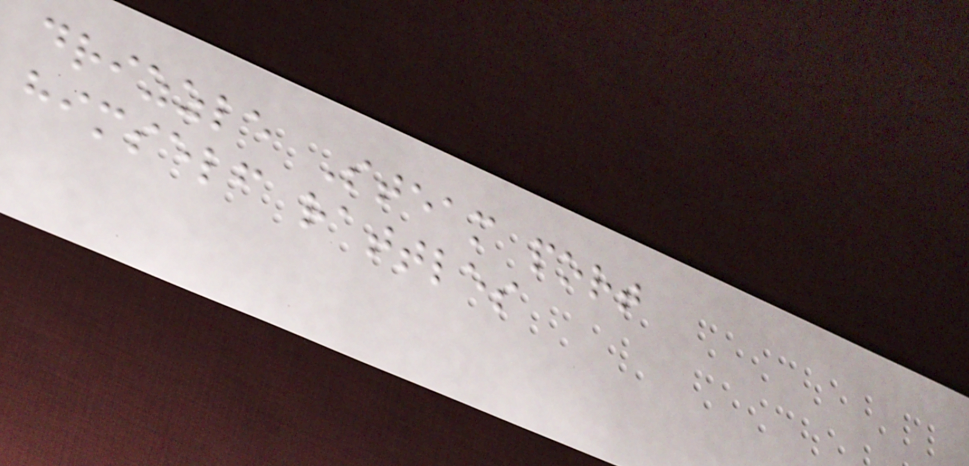drizzle Steam port
himself rattles
